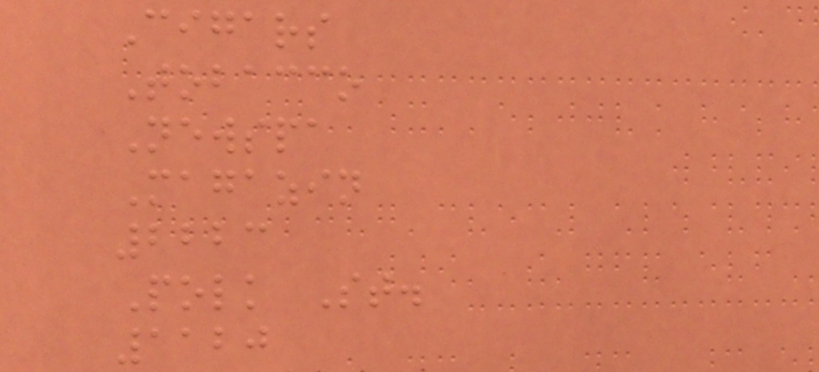Cigars
Tobacco
Newspa
Magazin
2223
Polk St.
1120
